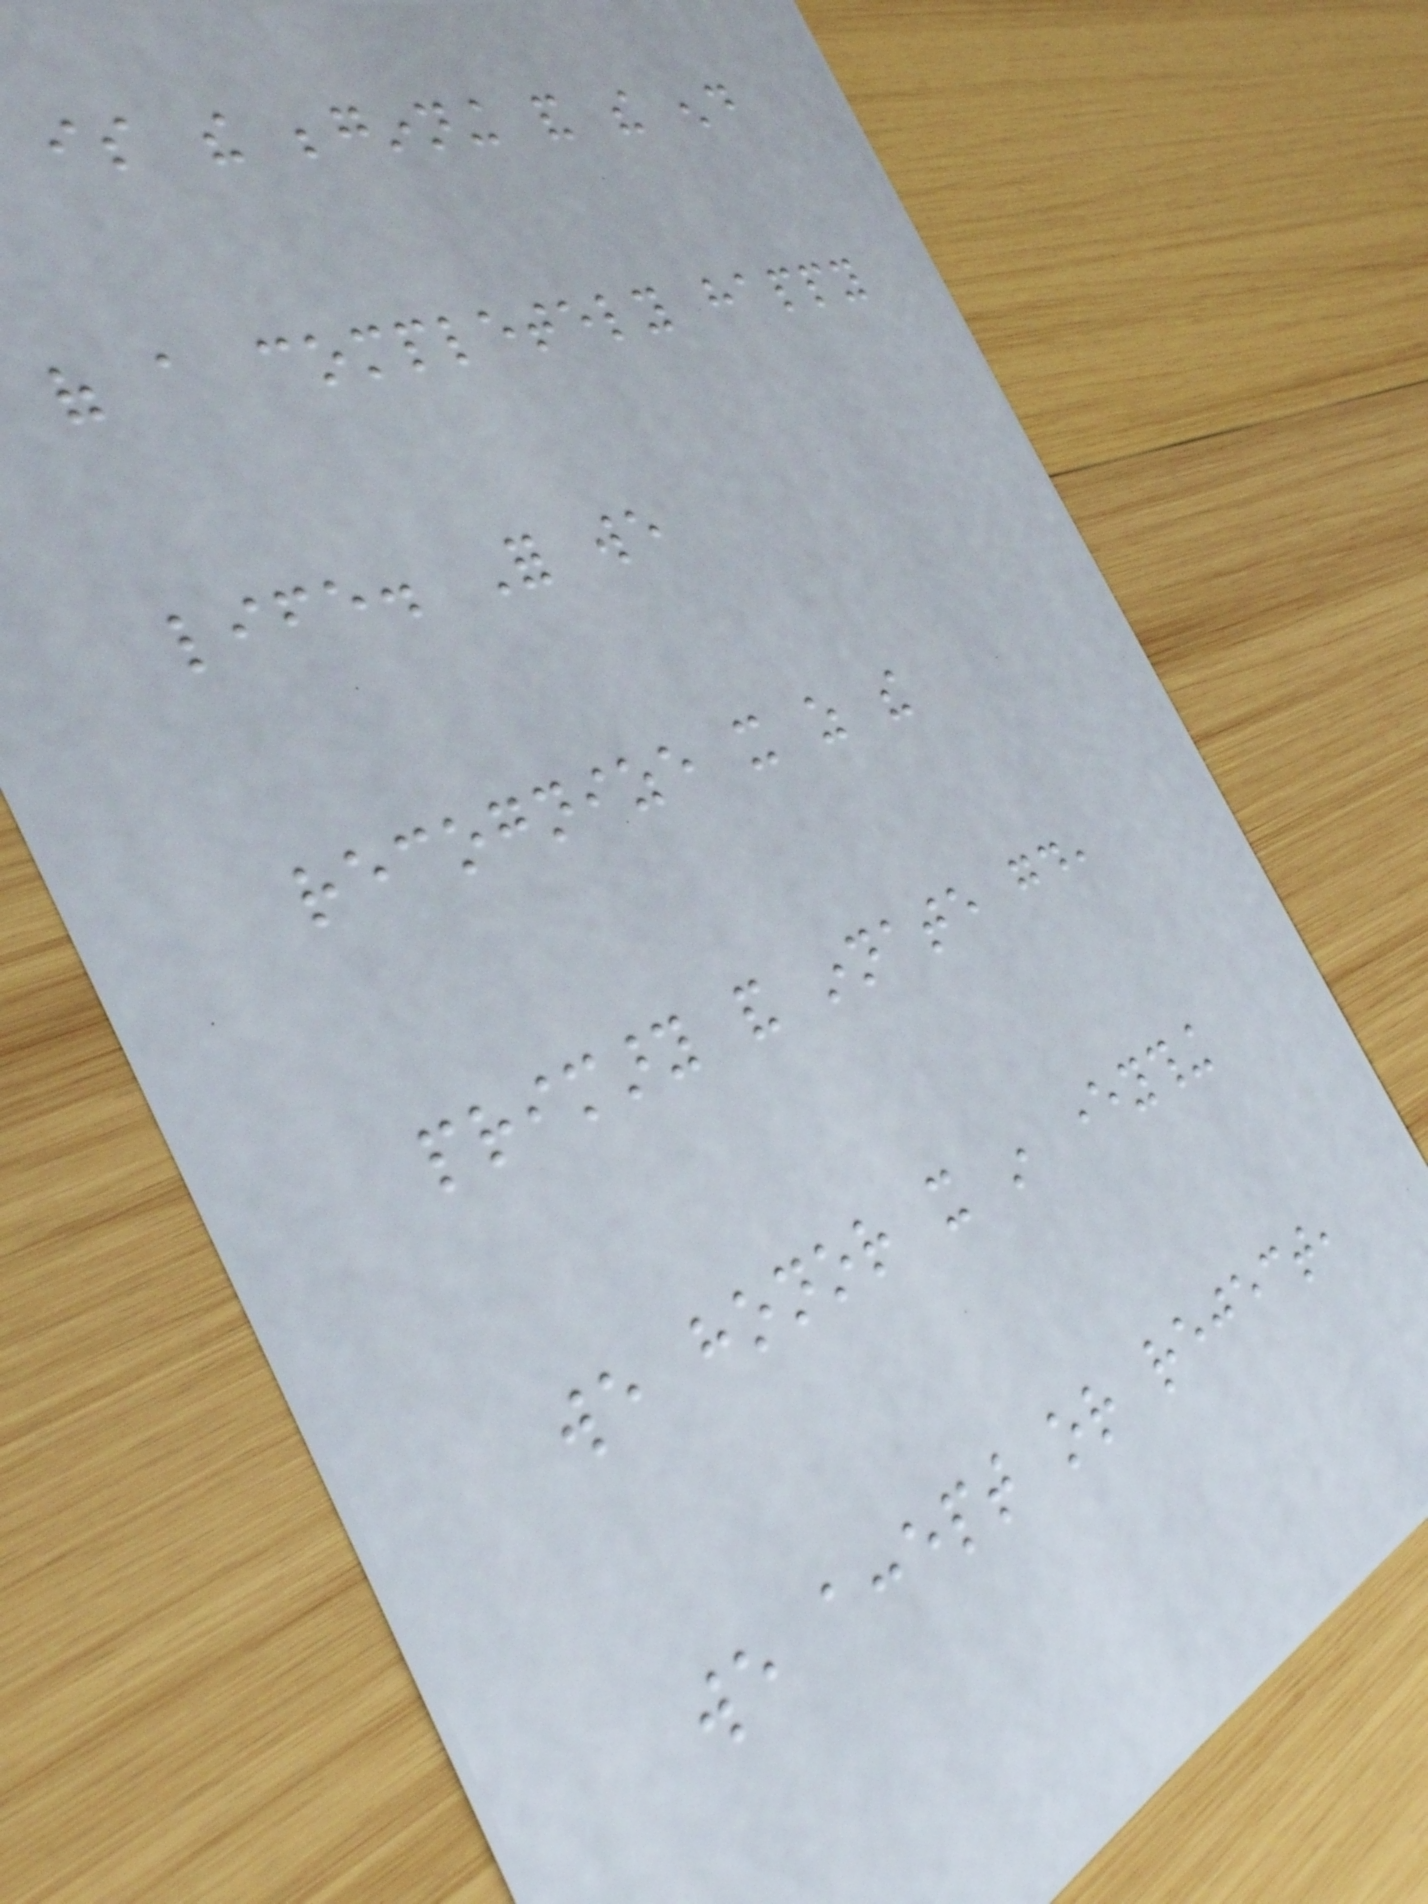is the beginning and the end
of a completely happy
life. For we
recognize it as the
primary and innate good,
we honor it in everything
we accept or reject,
